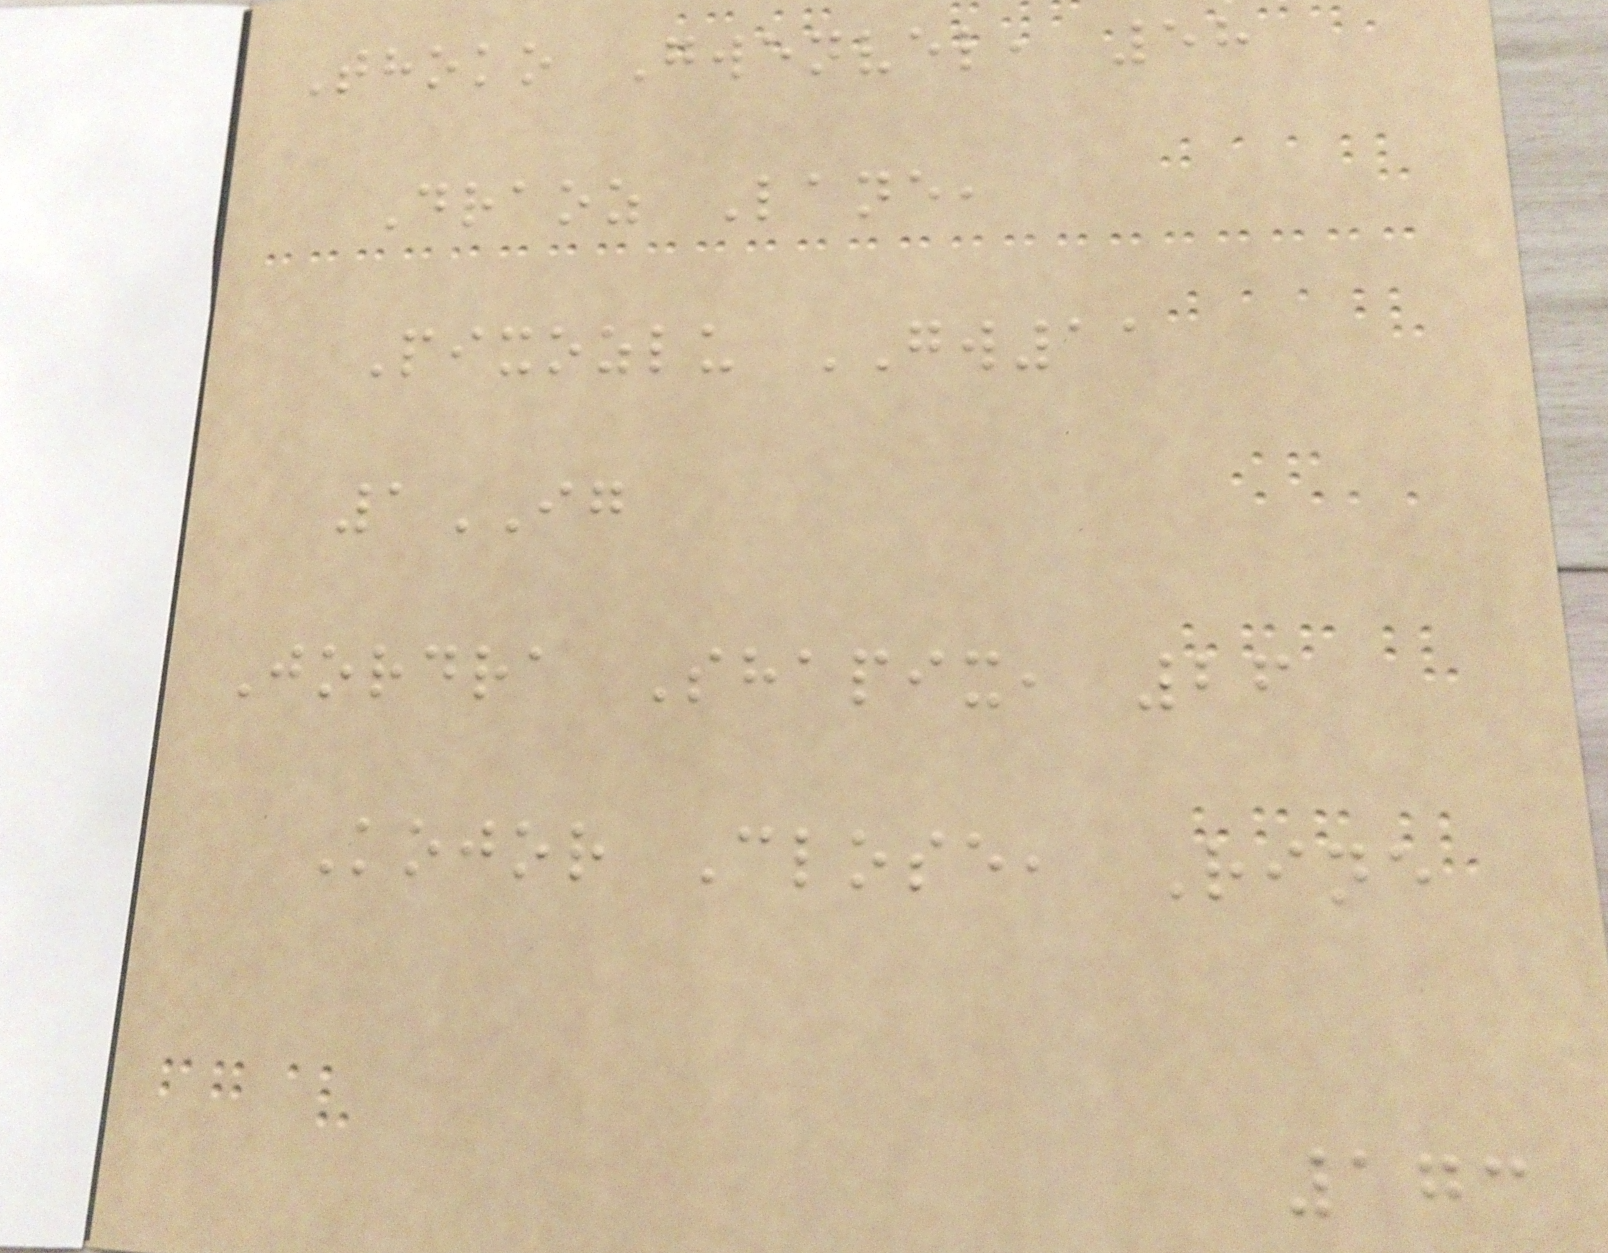Thoko Gwenvel, 58
Draoz Lane,
Pixozlu GW11
1IG
Jordra Shapix, 26
Kojor Close, Rine
173
